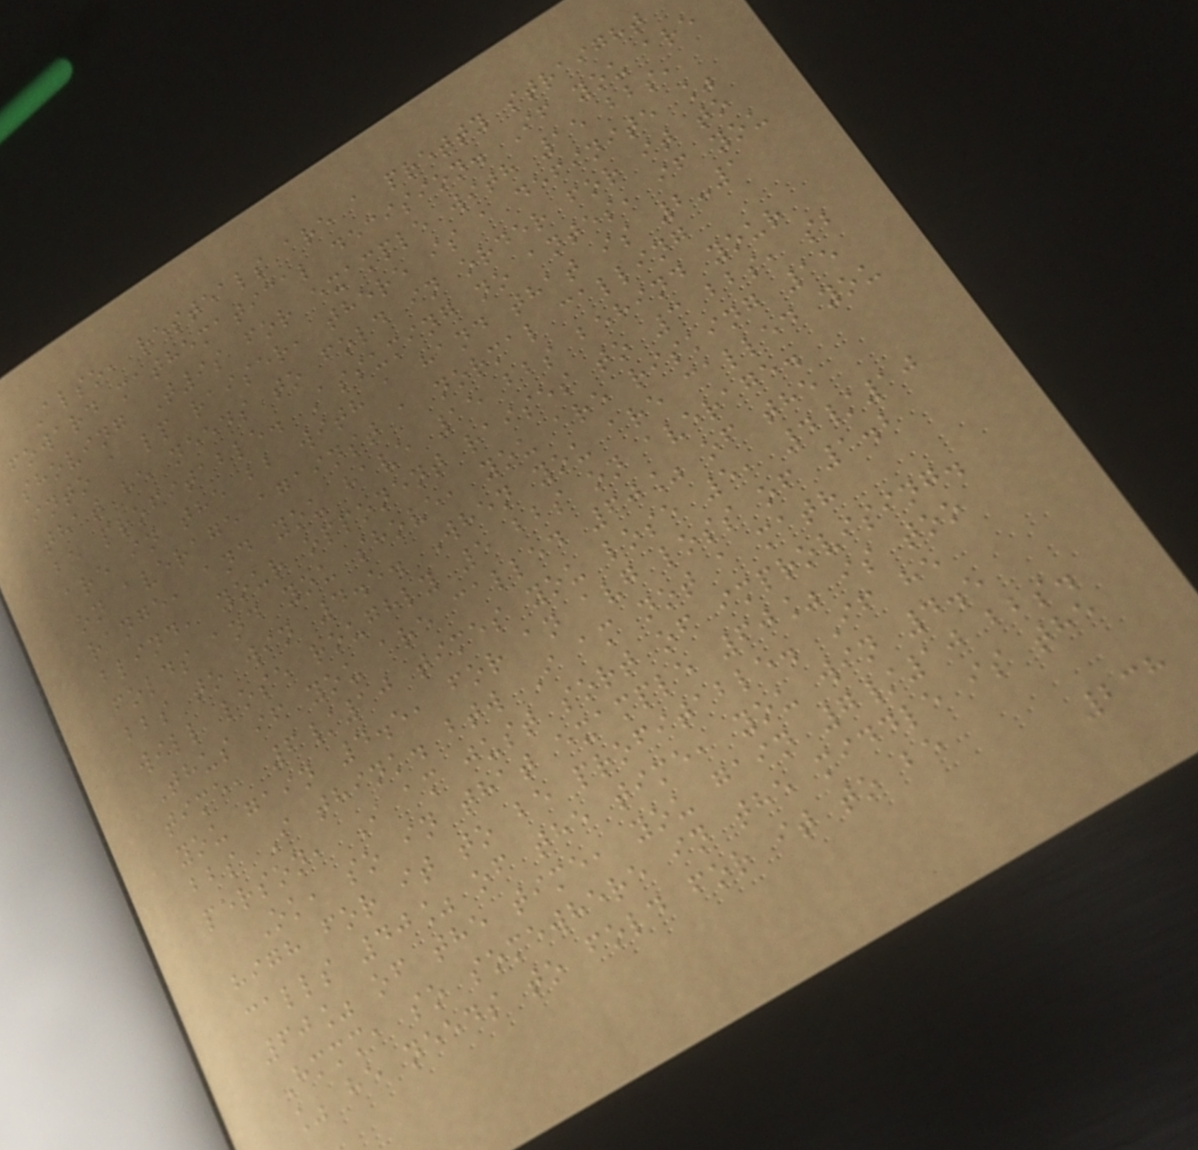Also, resteals are a pretty straight
foward mathematical decision. If you are
shoving T9s for example with 15 bbs,
into a lp raiser, there is a definite %
that he needs to fold in order for it to
be profitable. Assuming no antes, if you
are in the bb with a hand that is 2-1
on average against a normal calling
range, and you have 15 bbs behind your
blind, your opponent raises to 3 bbs, sb
folds and you shove, you are risking 15
bbs to win 4.5. When you are called you
will lose roughly 5 bbs on average.
Thus if you are called 60% of the
time, 6/10 times you lose 5, 4/10
you gain 4.5, for an avg loss of 1.2
bbs I think. btw I am not a math
person, I am just sort of improvising.
Ok, so in that example 60% is too
high for it to be profitable. If he
calls 40% of the time, you win 4.5
60% of the time, you gain 7/10 bbs.
Hmmm, so somewhere in the middle is the
% he needs to fold for it to be
238
